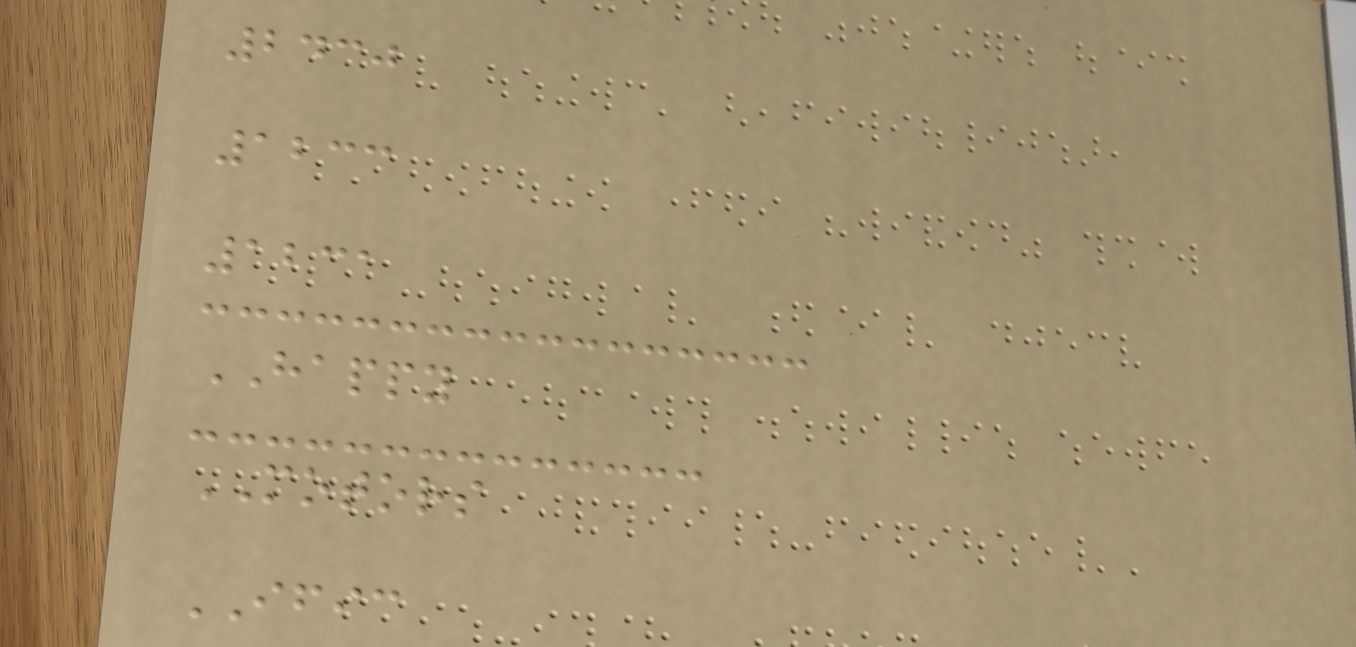2430
1233
1231
HAPPY
MOTORS
IFIC
